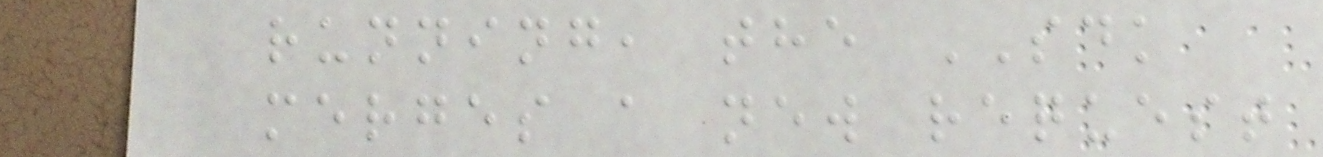running, the SDK
merges a new request
